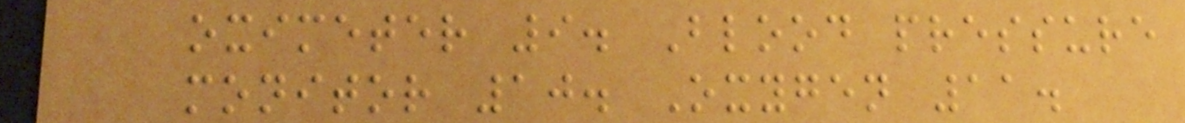oximeter 9. Blood pressure
monitor 10. Oxygen 11.
